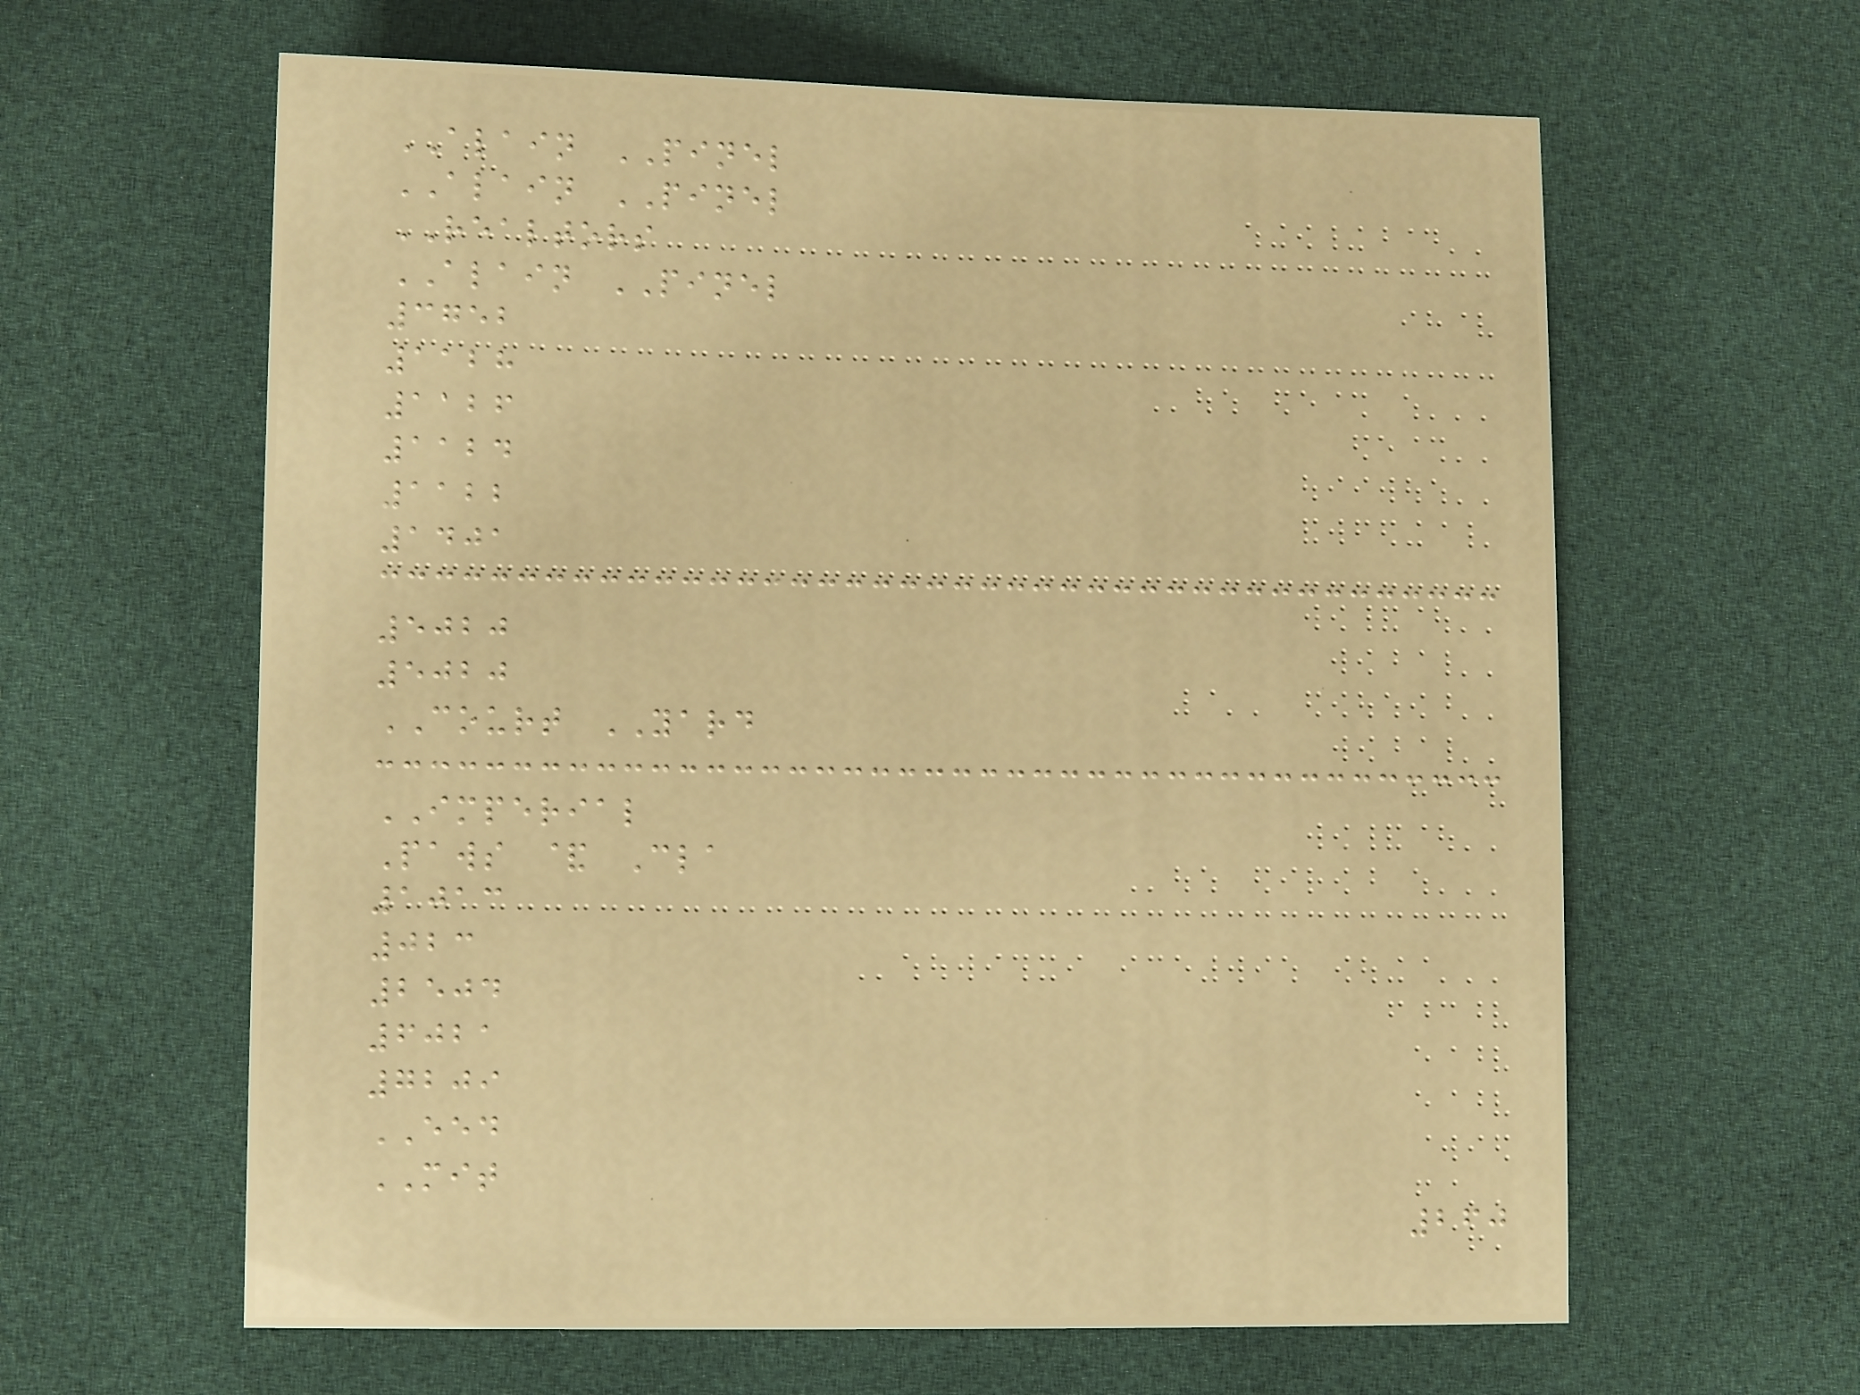ALAIN PINEL
ALAIN PINEL
REALTORS
ALAIN PINEL
3752
1128
1126
1124
1122
1401
5020
5020
COURT YARD
IMPERIAL
Paws & Cla
1013
023
2504
6021
7209
EED
MIT
260
